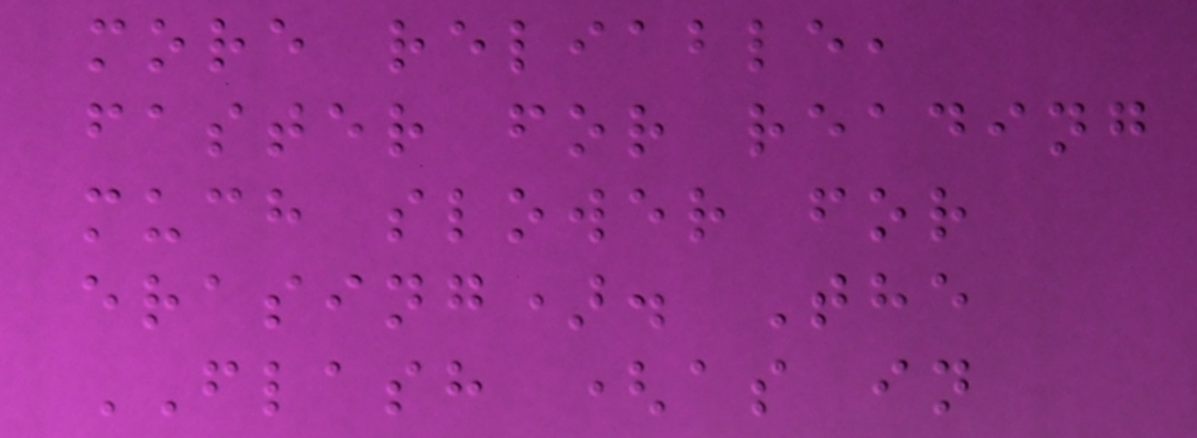more reliable,
faster for reading
much slower for
erasing). The
FLASH (as in
